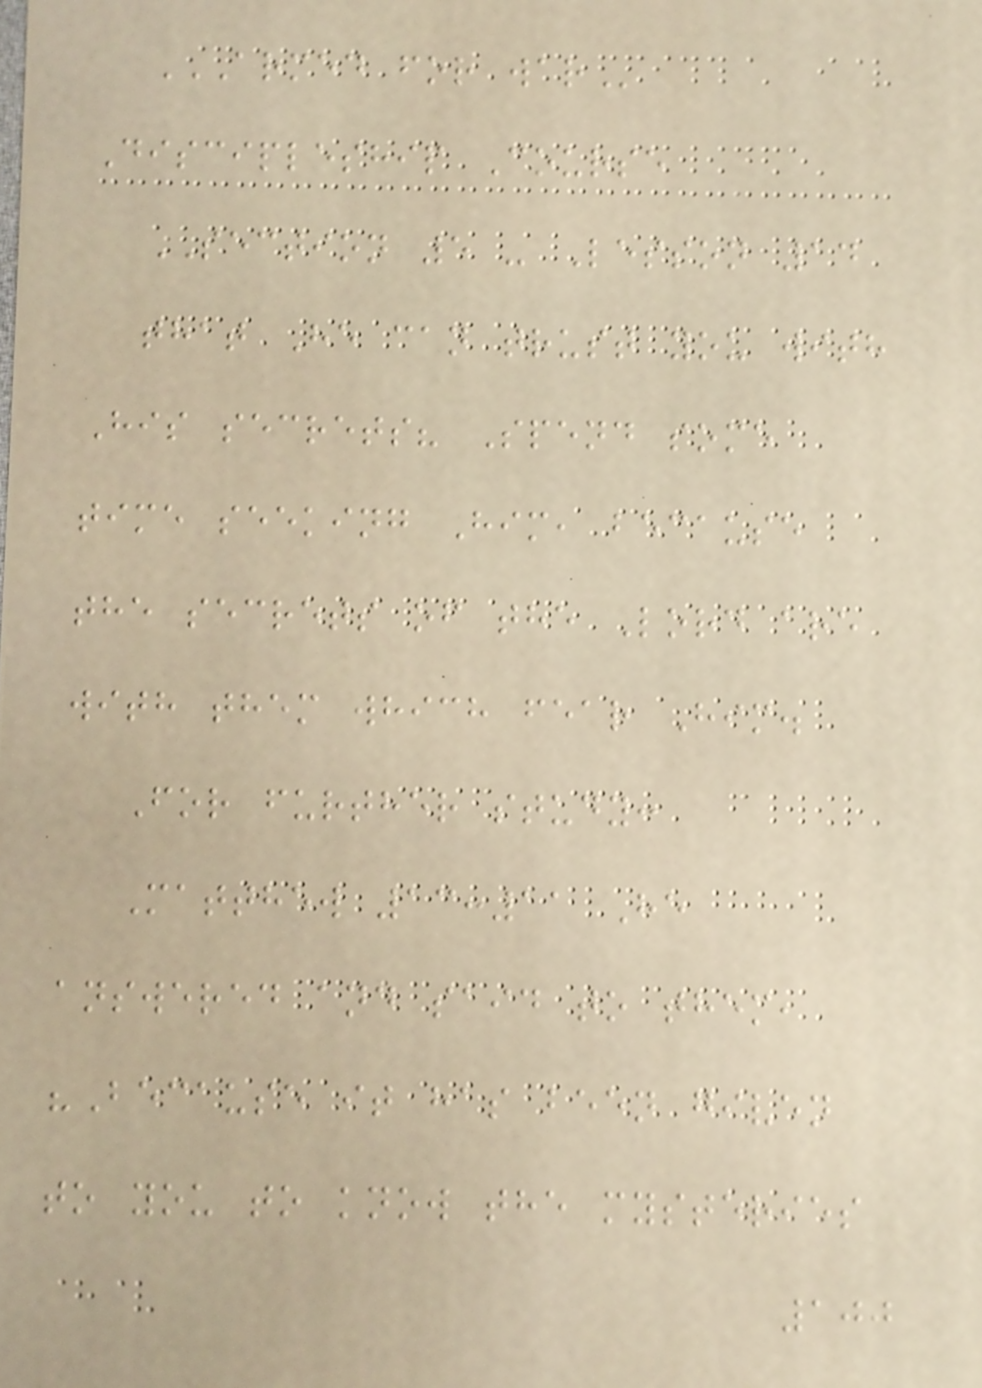ARMED FOR WAR
Discipleship Course
SECTION 5 - Lesson 14
that He can trust you with
His secrets? Spend some
time seeking Him, because
the secrets of the Lord are
with them which fear Him.
For further study:
Matthew 13:11 He
answered and said to them,
"Because it has been given
to you to know the mysteries
100
